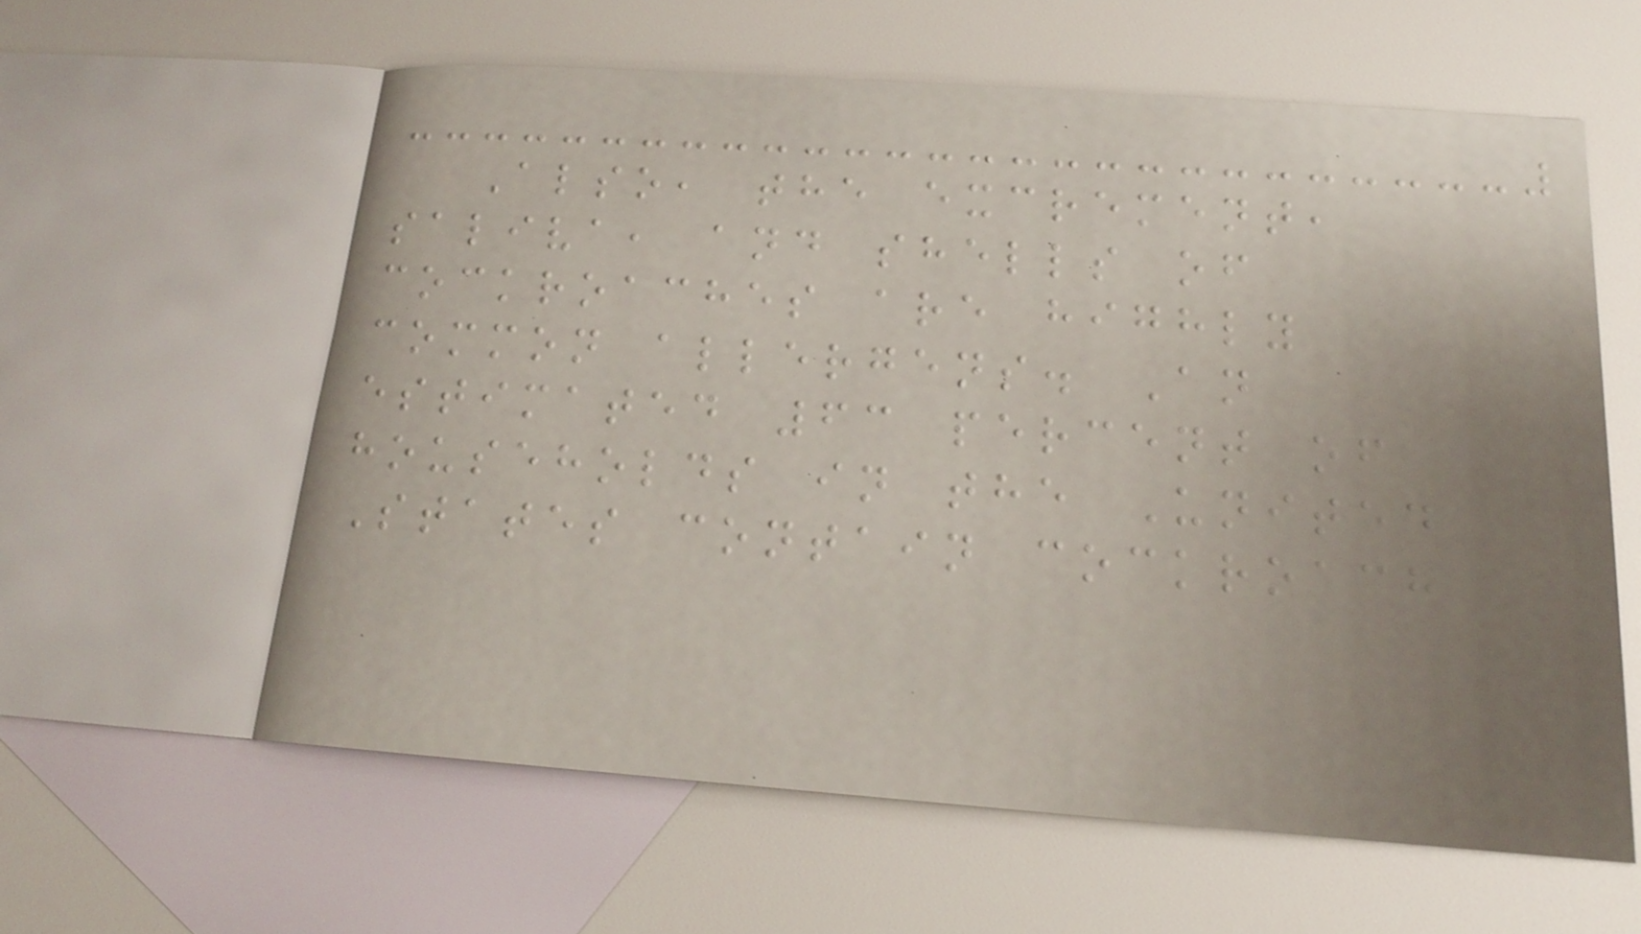Also, the excrement,
saliva, and shells of
cockroaches are highly
common allergens. An
estimated 63 percent of
households in the United
States contain cockroach
